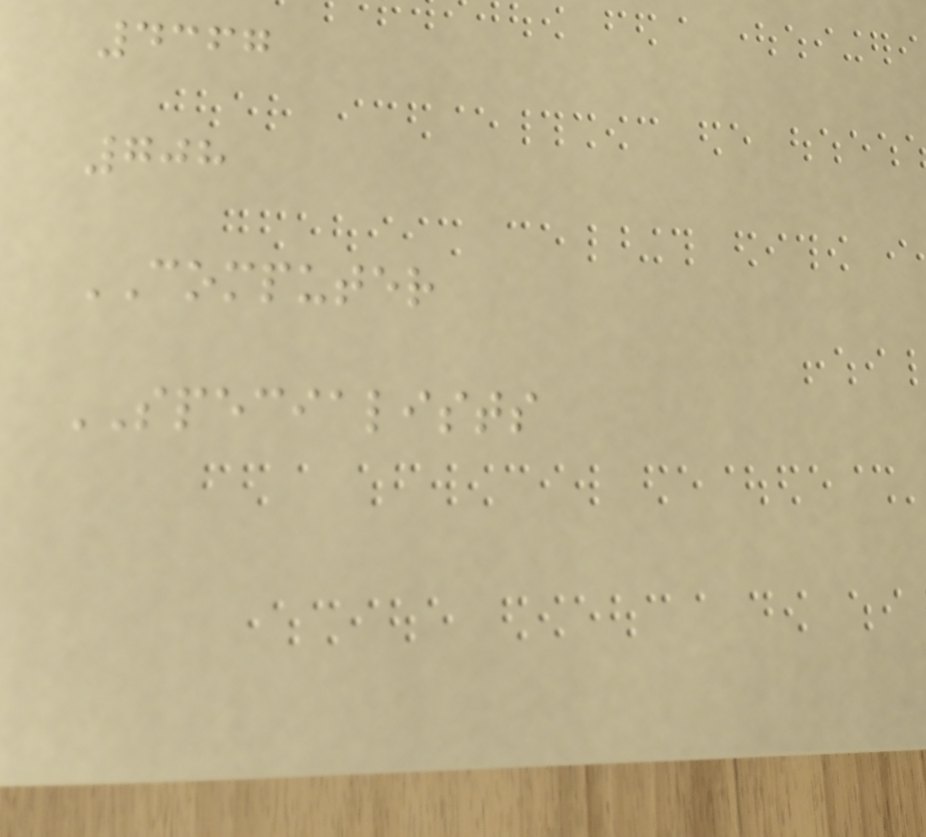4367
708
COMPUTER
SPECIALISTS
